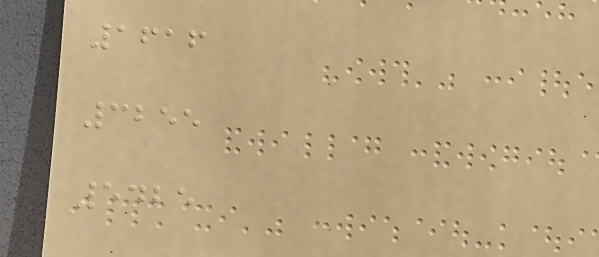1616
3255
5425
